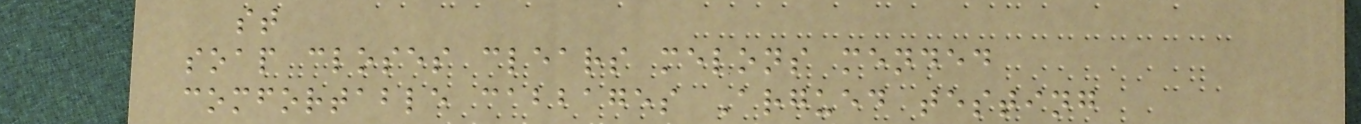st
soap closes clears melons mended
comfortable cabbages Argued testing
